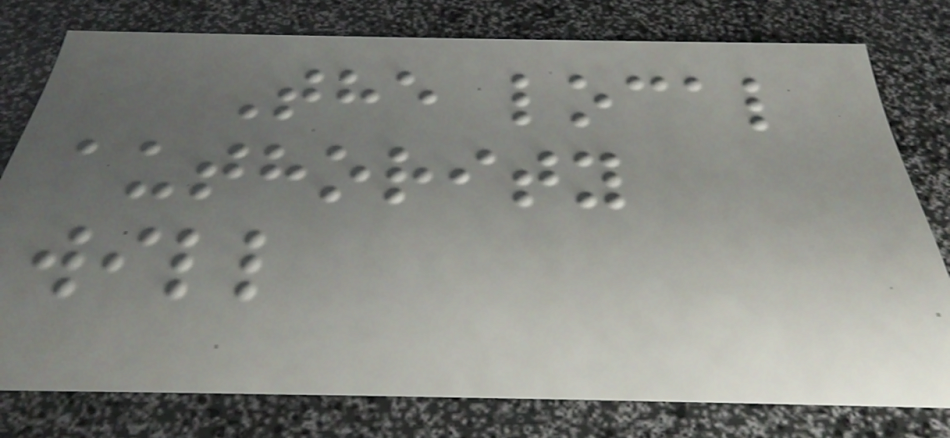The local
authority
will
